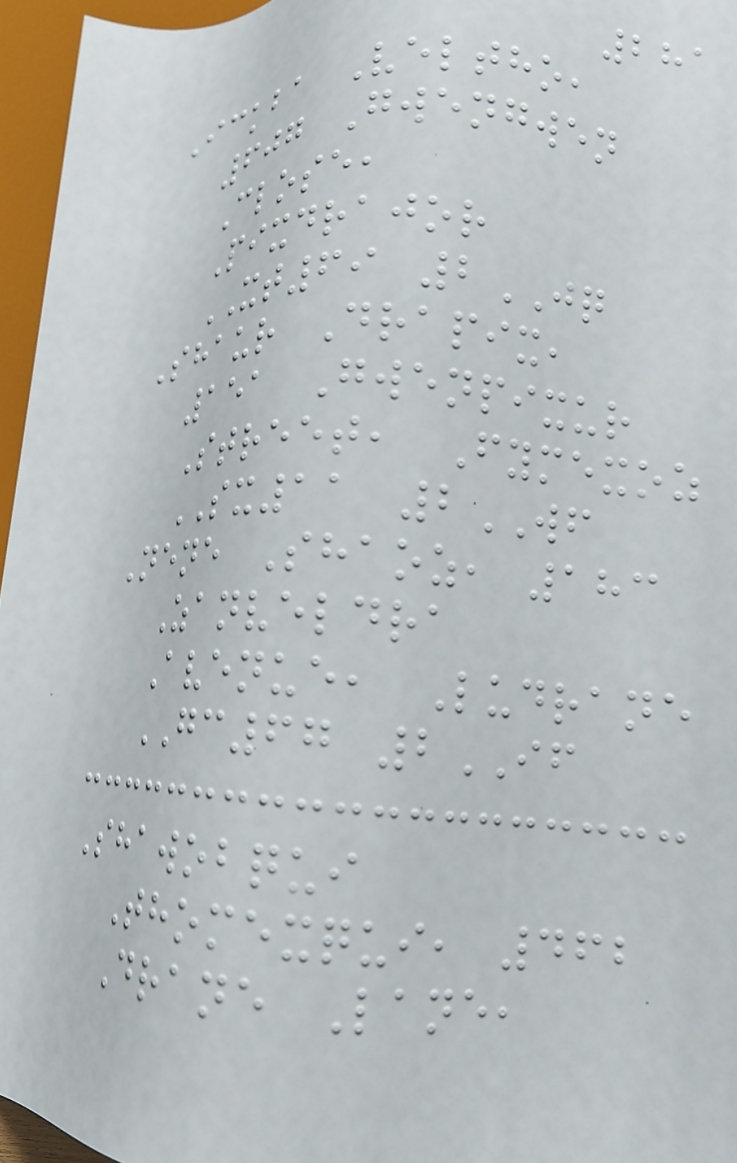281
Ickba Veltho,
607 Gwengwen
Close,
Pixdrajor
XT69 2JQ
Shaur Drapix,
151 Gwenpixur
Street, Fymexoz
SX11 2WF
Nene Shaoz, 183
Zanveldra
Avenue, Ludrane
GC67 2IF
Shawobqui
Thomexqui, 462
Drane Lane,
